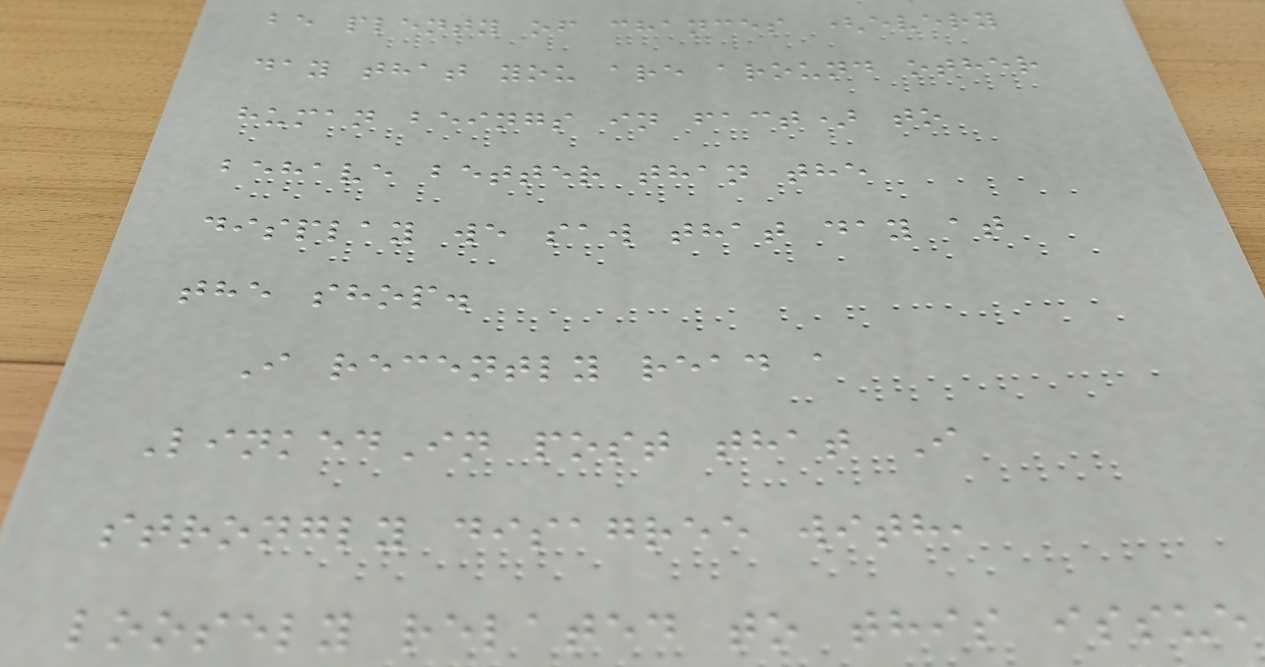be plenty of chances (every
day that you are around other
human beings in fact) to
behave better than the
display we saw that day at
the shop.
I recently read a
LinkedIn post that I
strongly disagree with,
loosely related to this issue
